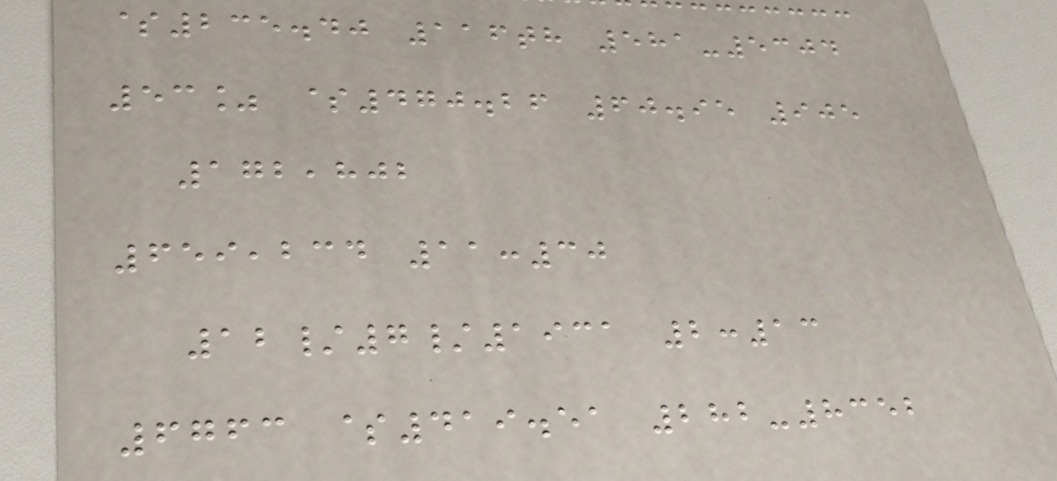$235.40 116th 581-5304
53% $470.26 60.95 905
172,802
659,234 11:30
12/7/1931 2:13
6763 $419.51 282-8352
